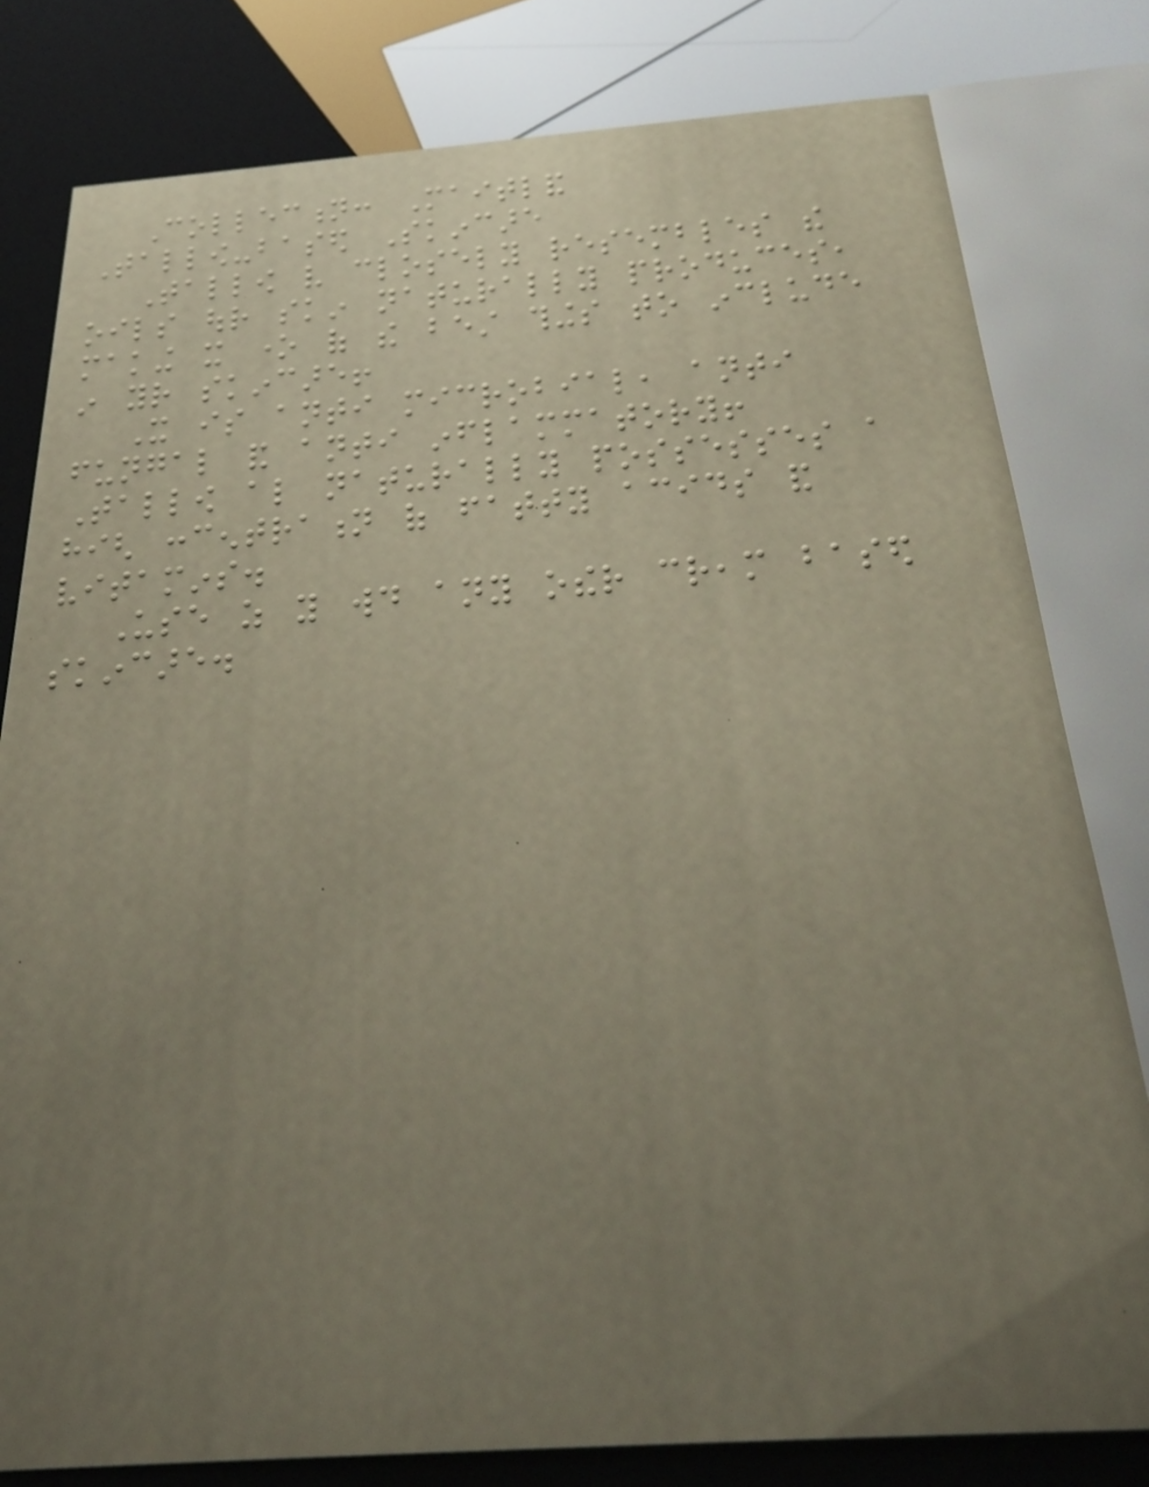Collection: Maitland
Tallow-based Skincare
Tallow very closely resembles the
oils our skin naturally produces,
making it one of the best things to include
in your skincare!
It is anti microbial, anti
fungal and anti inflammatory!
Tallow also naturally possesses a
high concentration of fatty acids and
vitamins.
Use as you would any other cream based
skincare.
